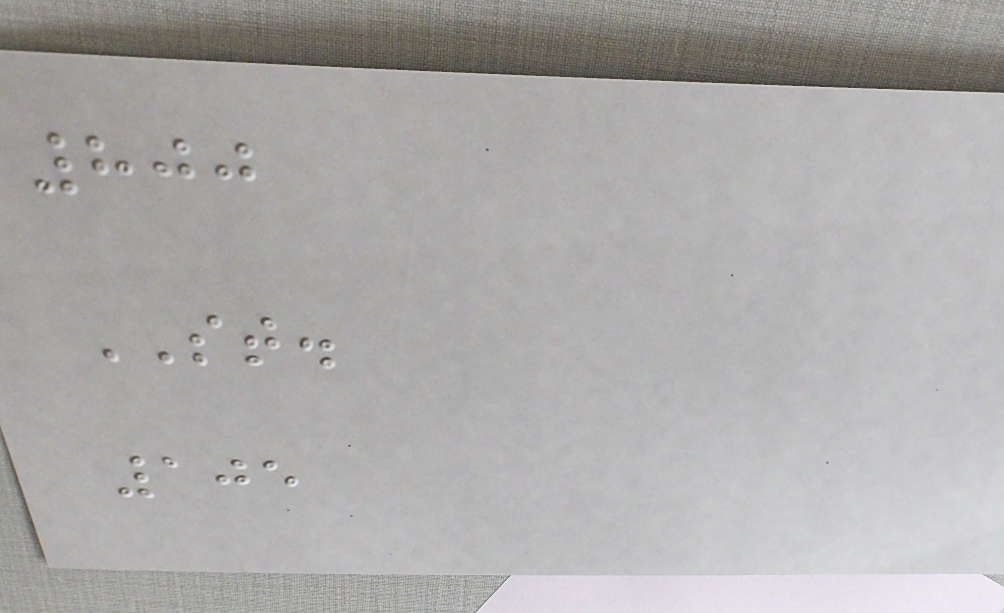800
ST.
105
